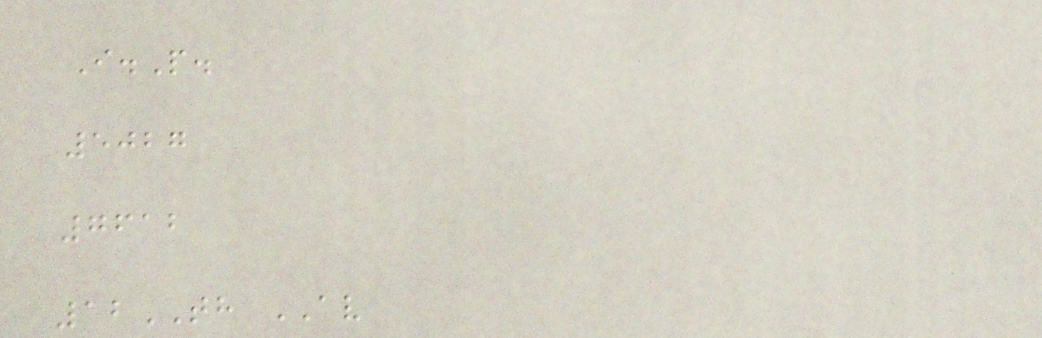I.P.
5027
7612
12TH AV
